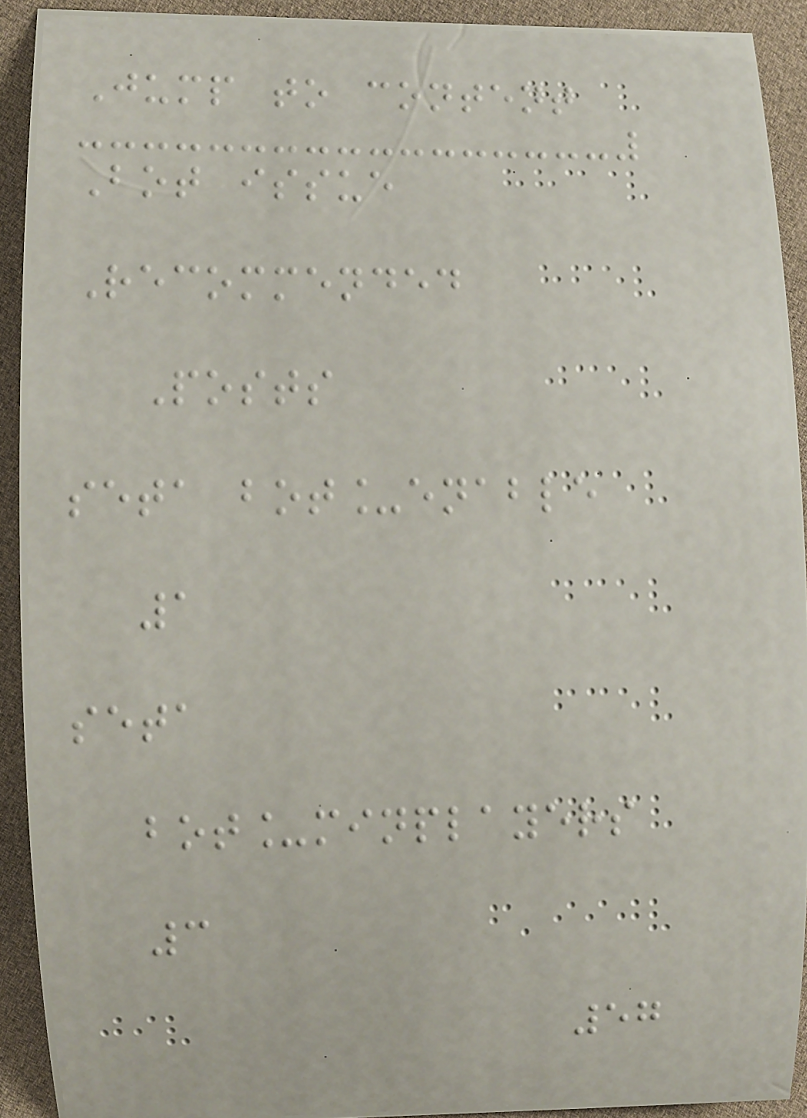Jump to content
Bot issue
Recommended
Posts
seta bot_enable
1
seta
bot_minplayers
3
57
